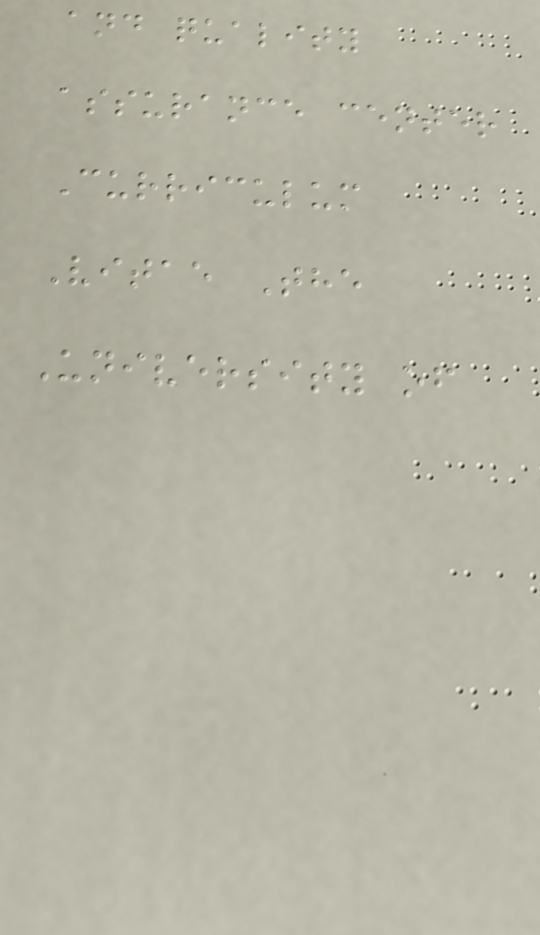and quality
assurance center
Curriculum
Vitae The
University of
